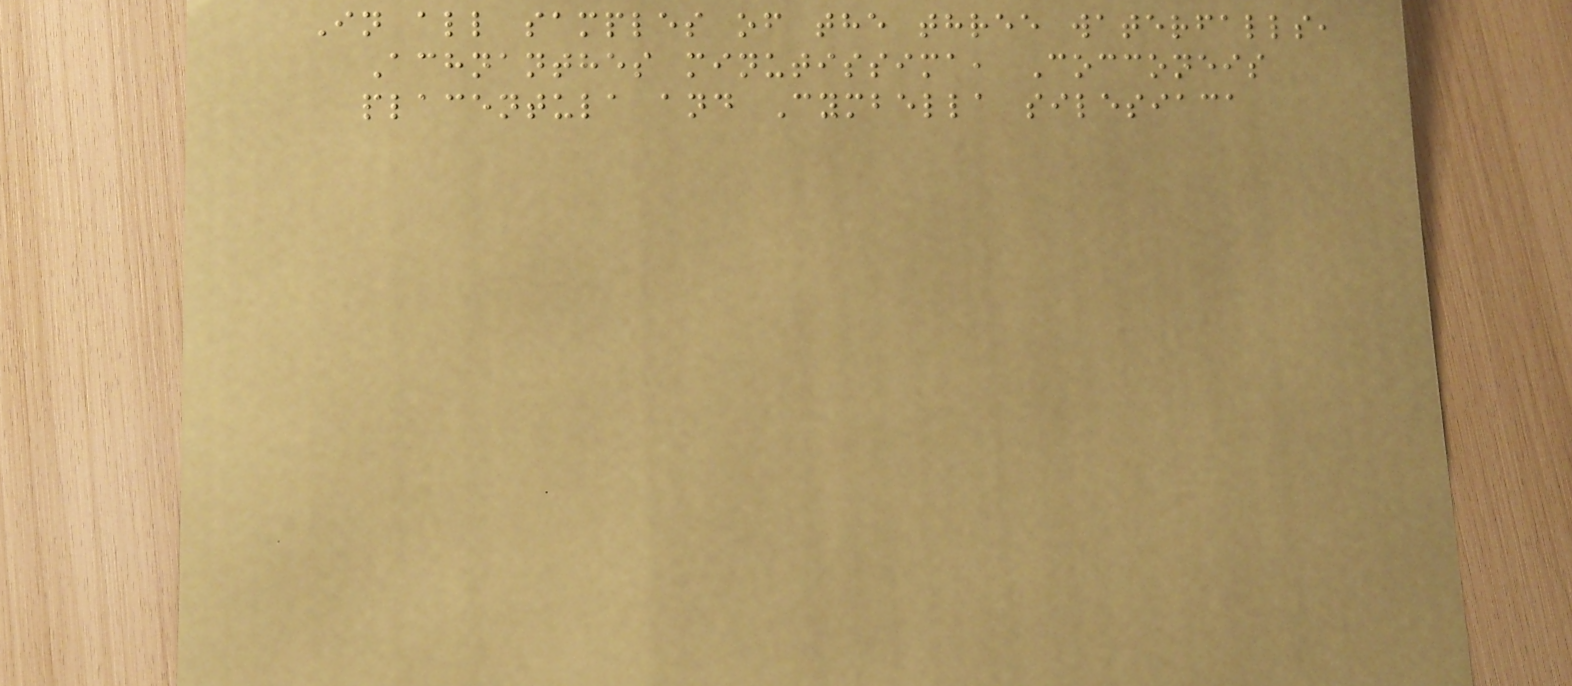In all samples of the three waterfalls,
Achnanthes minutissima, Cocconeis
placentula and Cymbella silesiaca
